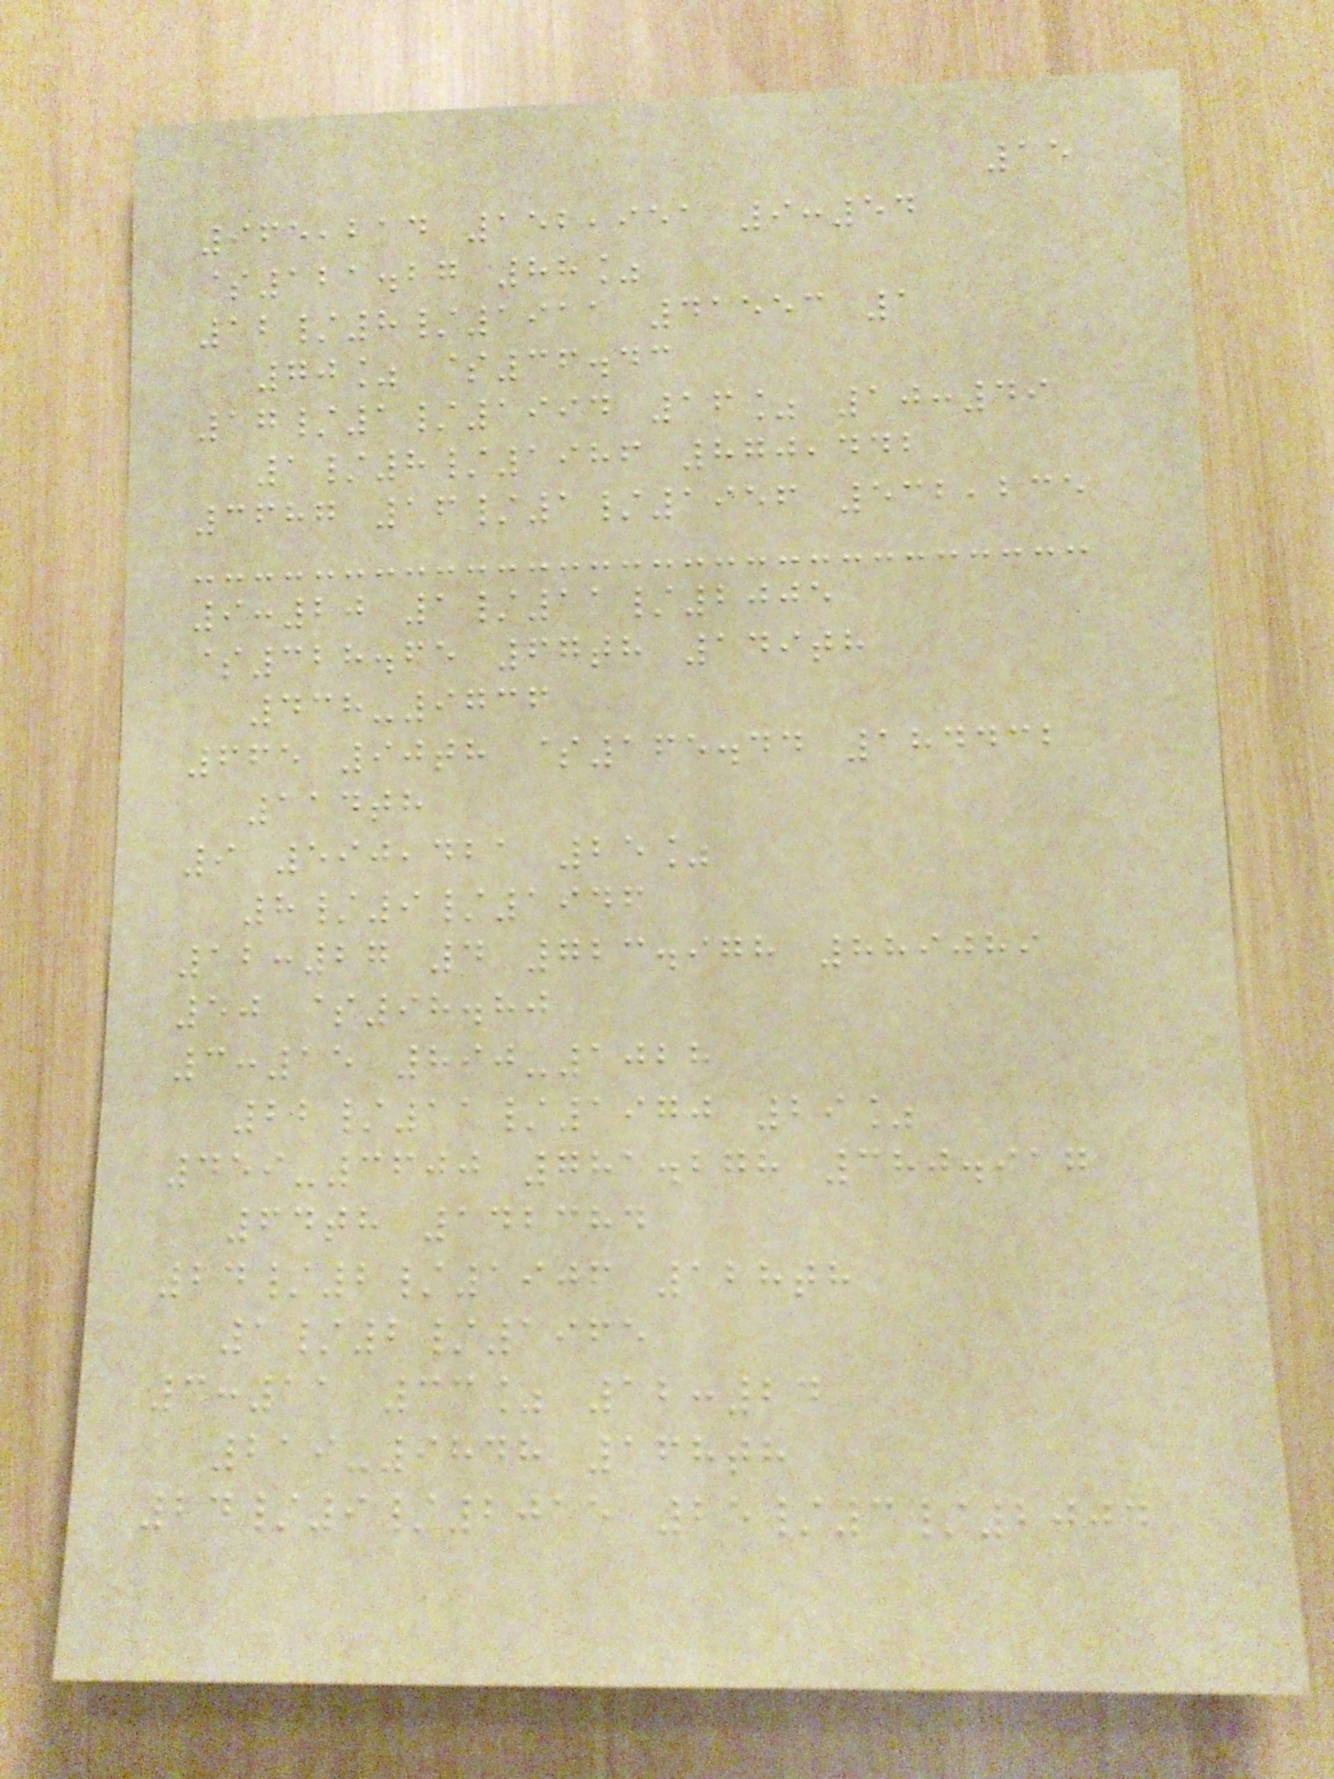15
965,214 152,951 9:54
$121.27 88%
12/8/1911 41553 1
70% $36.43
17/1/1994 16% 10:49
1/8/1986 870,442
3687 16/1/1956 532,235
9:20 1/11/2005
$328.65 67th 149th
438-9736
665 90th $165.44 184432
114th
9 590,421 25%
8/9/1946
12:27 4 723.978 889089
50 $98.80
3:15 890-1028
22/11/1970 29%
459-3600 781.278 380.917
64th 142384
24/2/1906 128th
1/2/1965
3:11 33% 12:24
219-9848 168th
24/9/2015 25/3/2004
